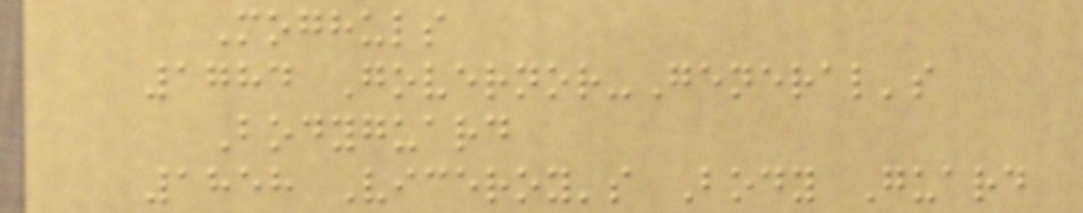Moghuls
1784 Governor-General's
Bodyguard
1858 Viceroy's Body Guard
